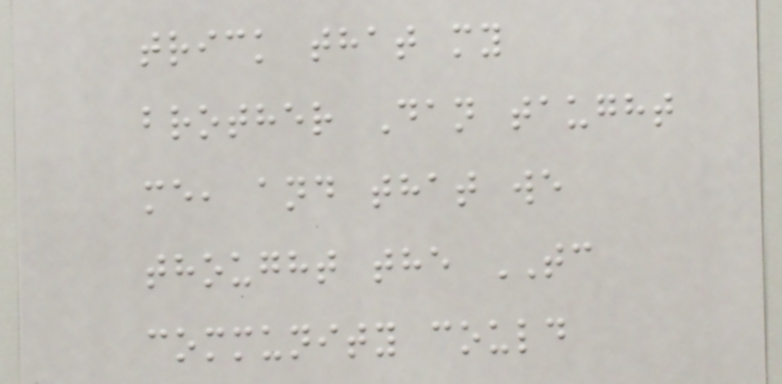trick that my
brother Dan taught
me, and that we
thought the TC
community could
